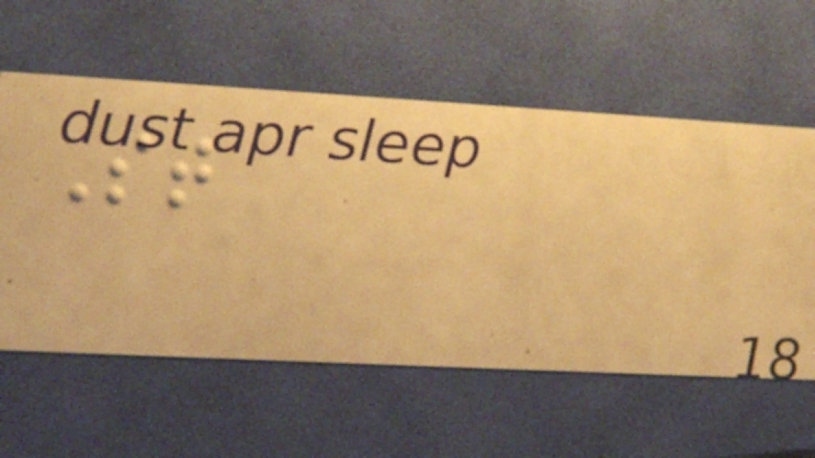St
